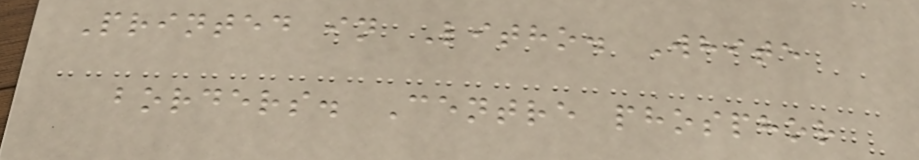Printed in Litho. White
borders. Centre phosphor
